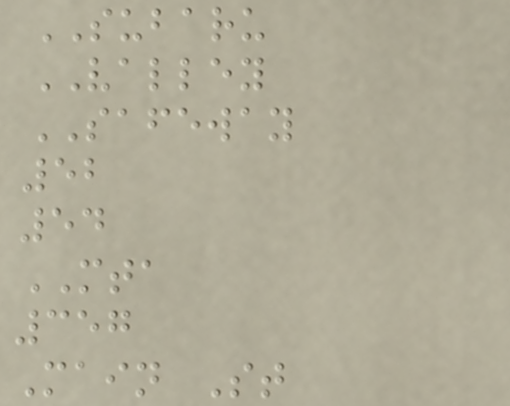SUBARU
VALLEY
SAFEWAY
52
54
MTA
357
Main St
